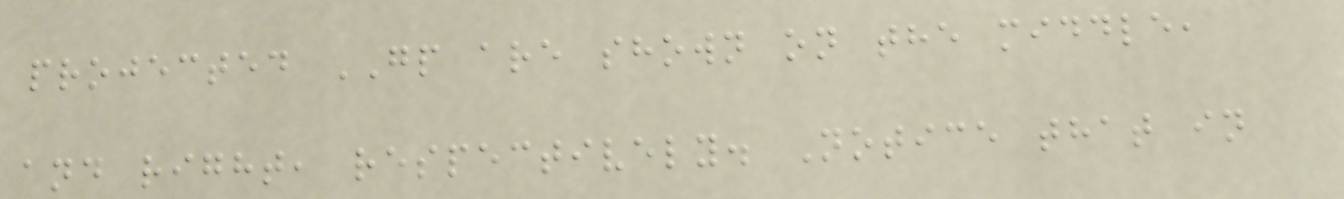projected GP are shown on the middle,
and right, respectively. Notice that in
